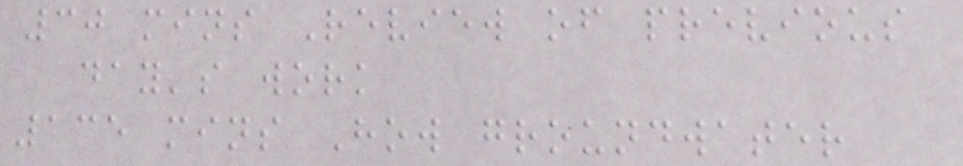30 mins Review of previous
day's work
135 mins How groundwater
